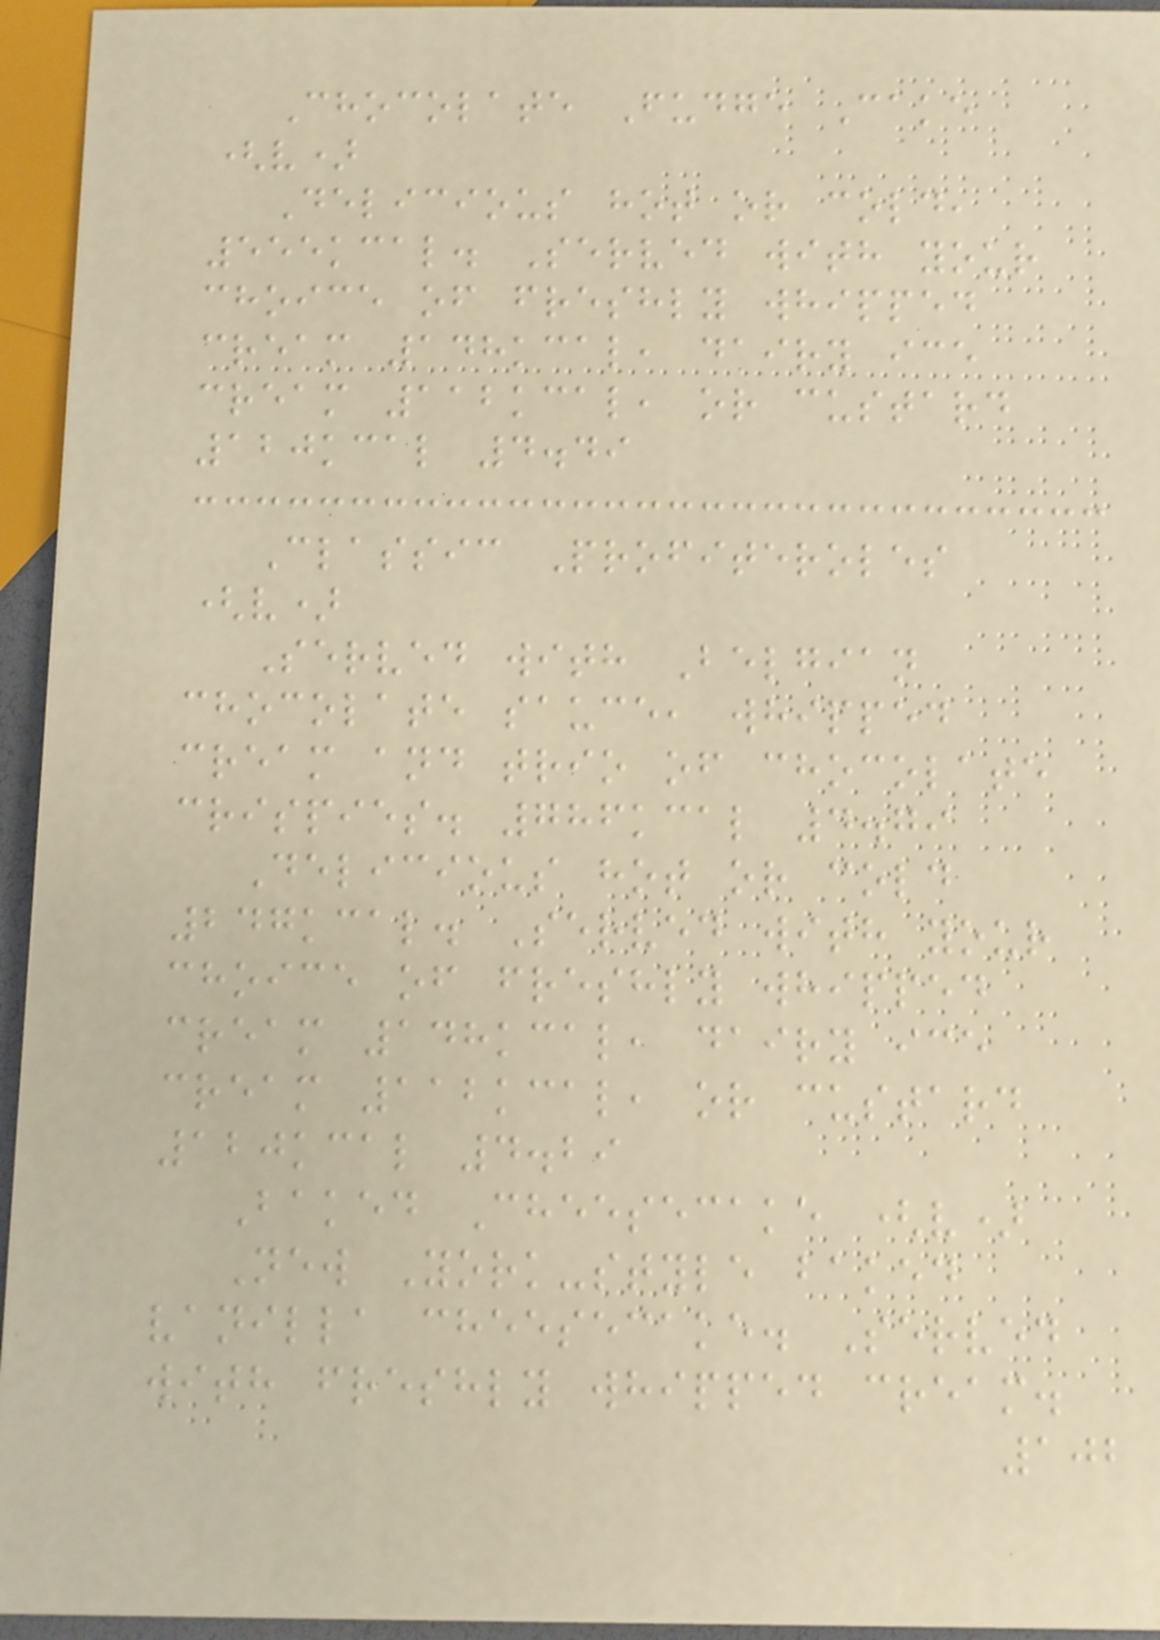Chocolate Fudge Cake
(v)
Delicious hot or cold,
555kcal. Served with your
choice of freshly whipped
cream 148kcal, dairy ice
cream 112kcal, or custard
120kcal 4.49
Classic Profiteroles
(v)
Served with Belgian
chocolate sauce, whipped
cream and trio of chocolate
crispies. 786kcal 4.79
Delicious hot or cold
247kcal. Served with your
choice of freshly whipped
cream 148kcal, dairy ice
cream 112kcal, or custard
120kcal 4.29
Baked Cheesecake (v)
New York-style baked
vanilla cheesecake. Served
with freshly whipped cream.
102
